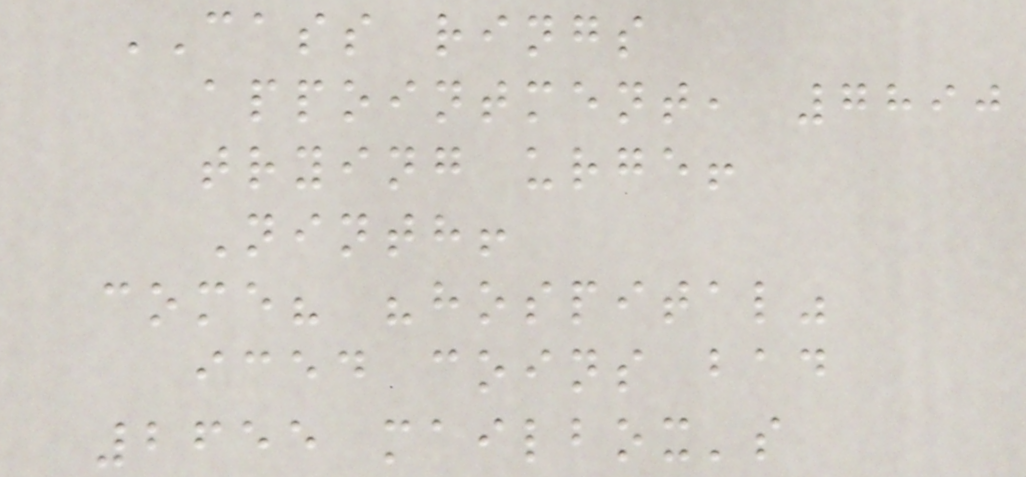CASS rings
appointment, 7890
trying urge!
Ninth!
come? "hospital"
iced coins bad
2655 mailbox's
